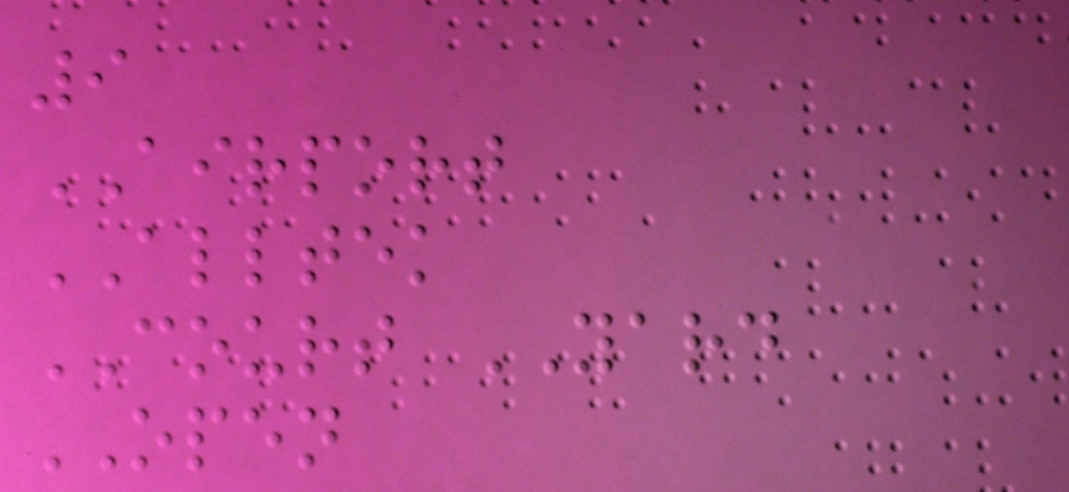9
AIRPORT
ALLTEK
COURT YARD
OPEN
